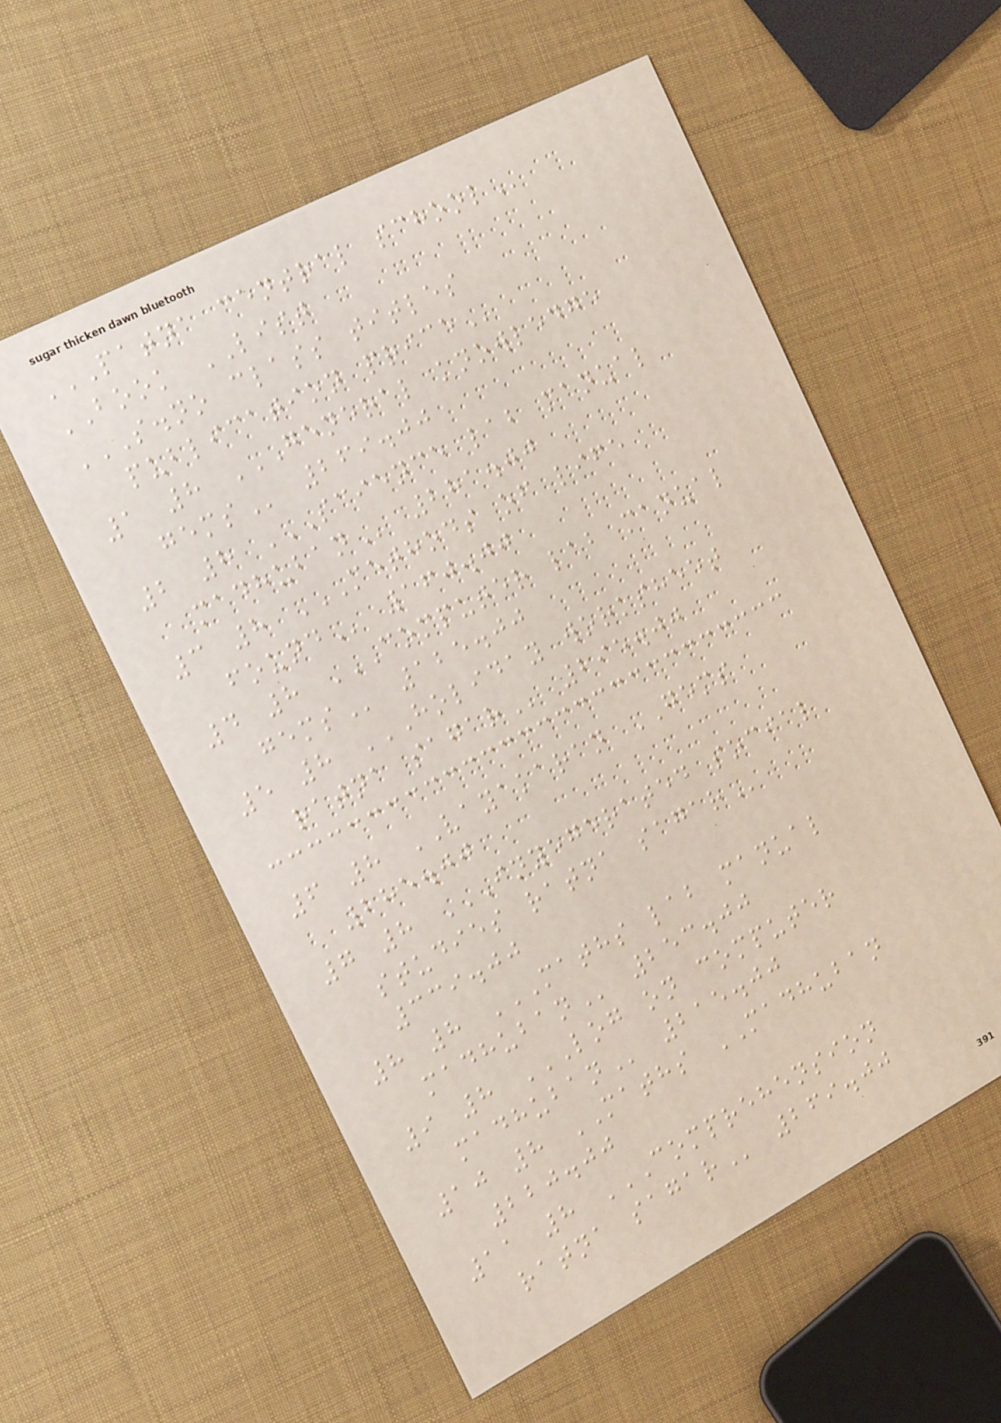PATNA CENTRAL SCHOOL
BOOK LIST
S.NO CLASS TITLES
PUBLICATION PRICE
1 8 GENERAL KNOWLEDGE
GEMS 269.00
2 8 SCIENCE LAB MANUAL
MADHUBAN 281.00
3 8 METHODS OF LIFE
FOUND 160.00
4 8 COMPUTER LAB MANUAL
GEMS 125.00
5 8 HOLIDAY WORKSHEET
RATNA SAGAR 295.00
6 8 VAYAKARAN GEMS
285.00
7 8 INYEGERATED SOCIAL
STUDIES RATNA SAGAR
339.00
8 8 MATHS LAB MANUAL
MADHUBAN 253.00
9 8 LOG ON COMPUTER
MADHUBAN 215.00
10 8 MATHS MADHUBAN
220.00
11 8 COMPREHENSION
RATNA SAGAR 269.00
